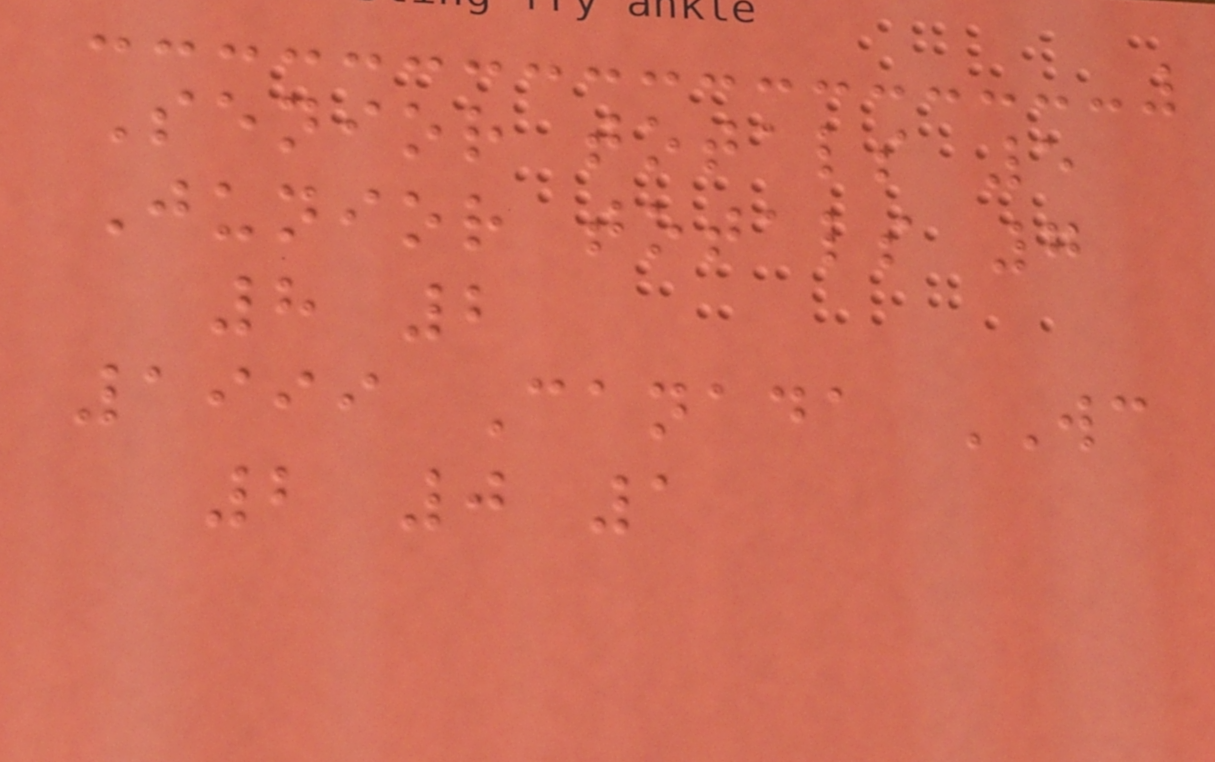Senior totals 5
Junior totals 7
8 2
1999 Canada WC
2 0 1
